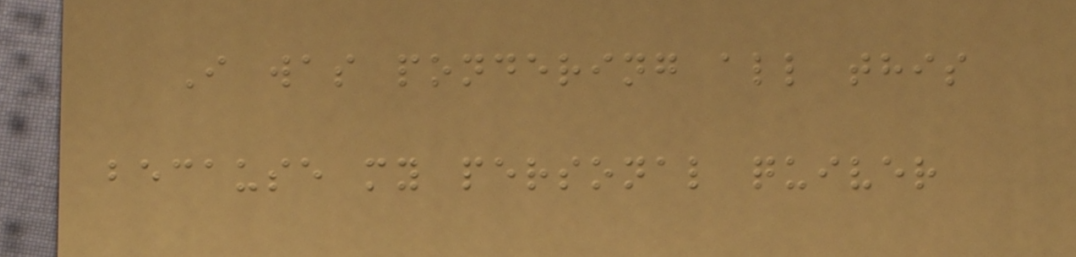I was pondering all this
because my personal quiver
